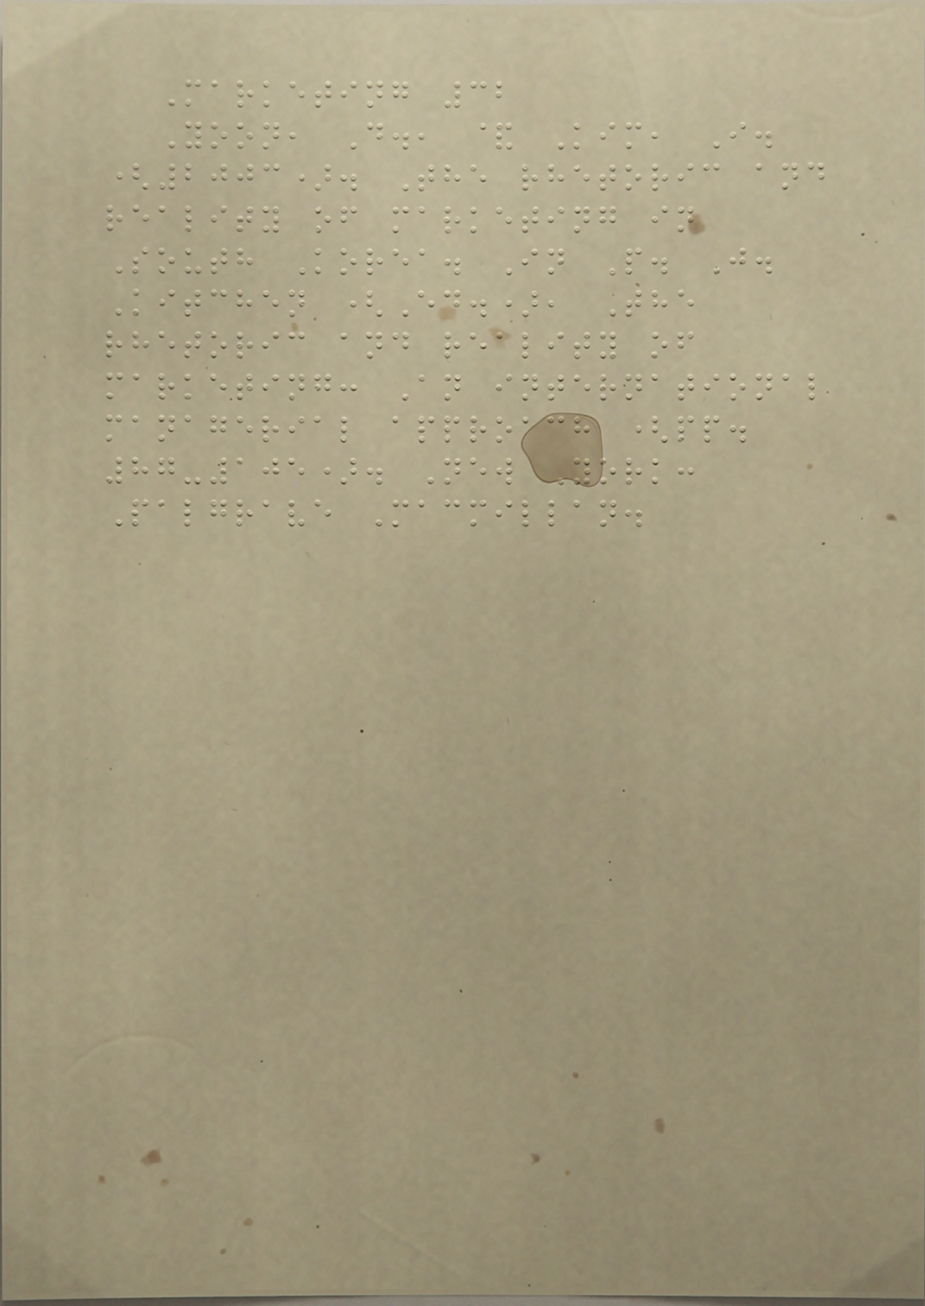Marketing 32
Yoon, D., & Kim, I.
(2003). The rhetoric and
reality of marketing in
South Korea. In P. J.
Kitchen (Ed.), The
rhetoric and reality of
marketing: An international
managerial approach (pp.
87-105). New York:
Palgrave Macmillan.
